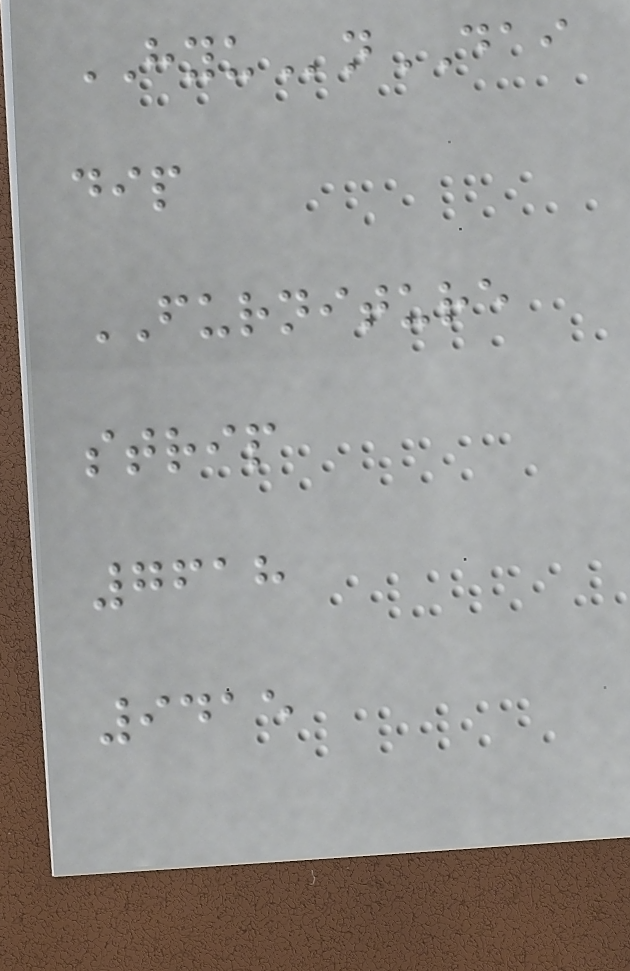HYUnDAI
dip
FURNITURE
strip
7618
9415
